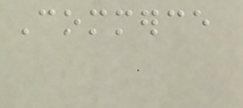Commerce
